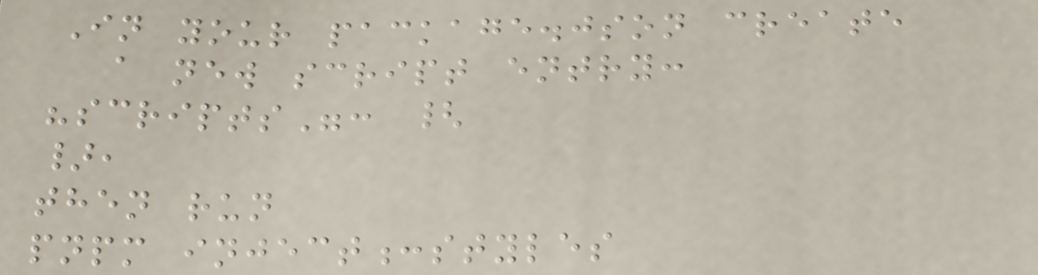In your package.json create
a new script entry:
"scripts": {
},
then run
pnpm inject:styles
